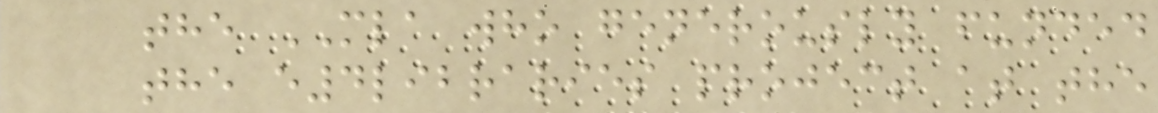the MLA who generously funded
the e4libraries project at the
